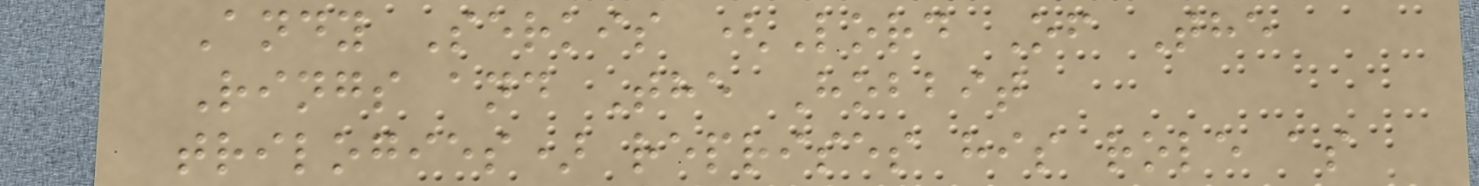Andy Serkis (Lord Of The
Rings and The Hobbit
trilogies) reprises his role as
